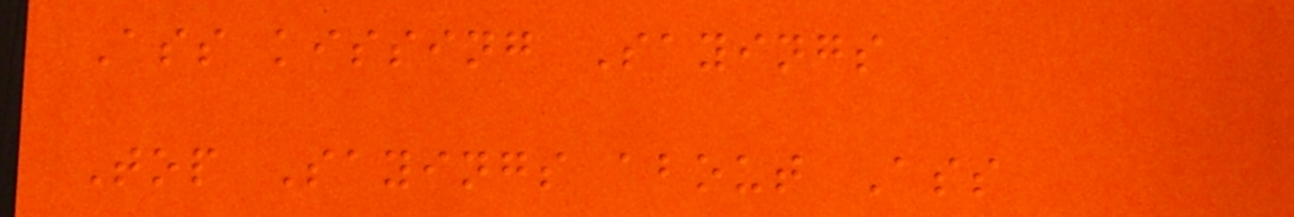Ass kissing Sayings
Top Sayings about Ass
